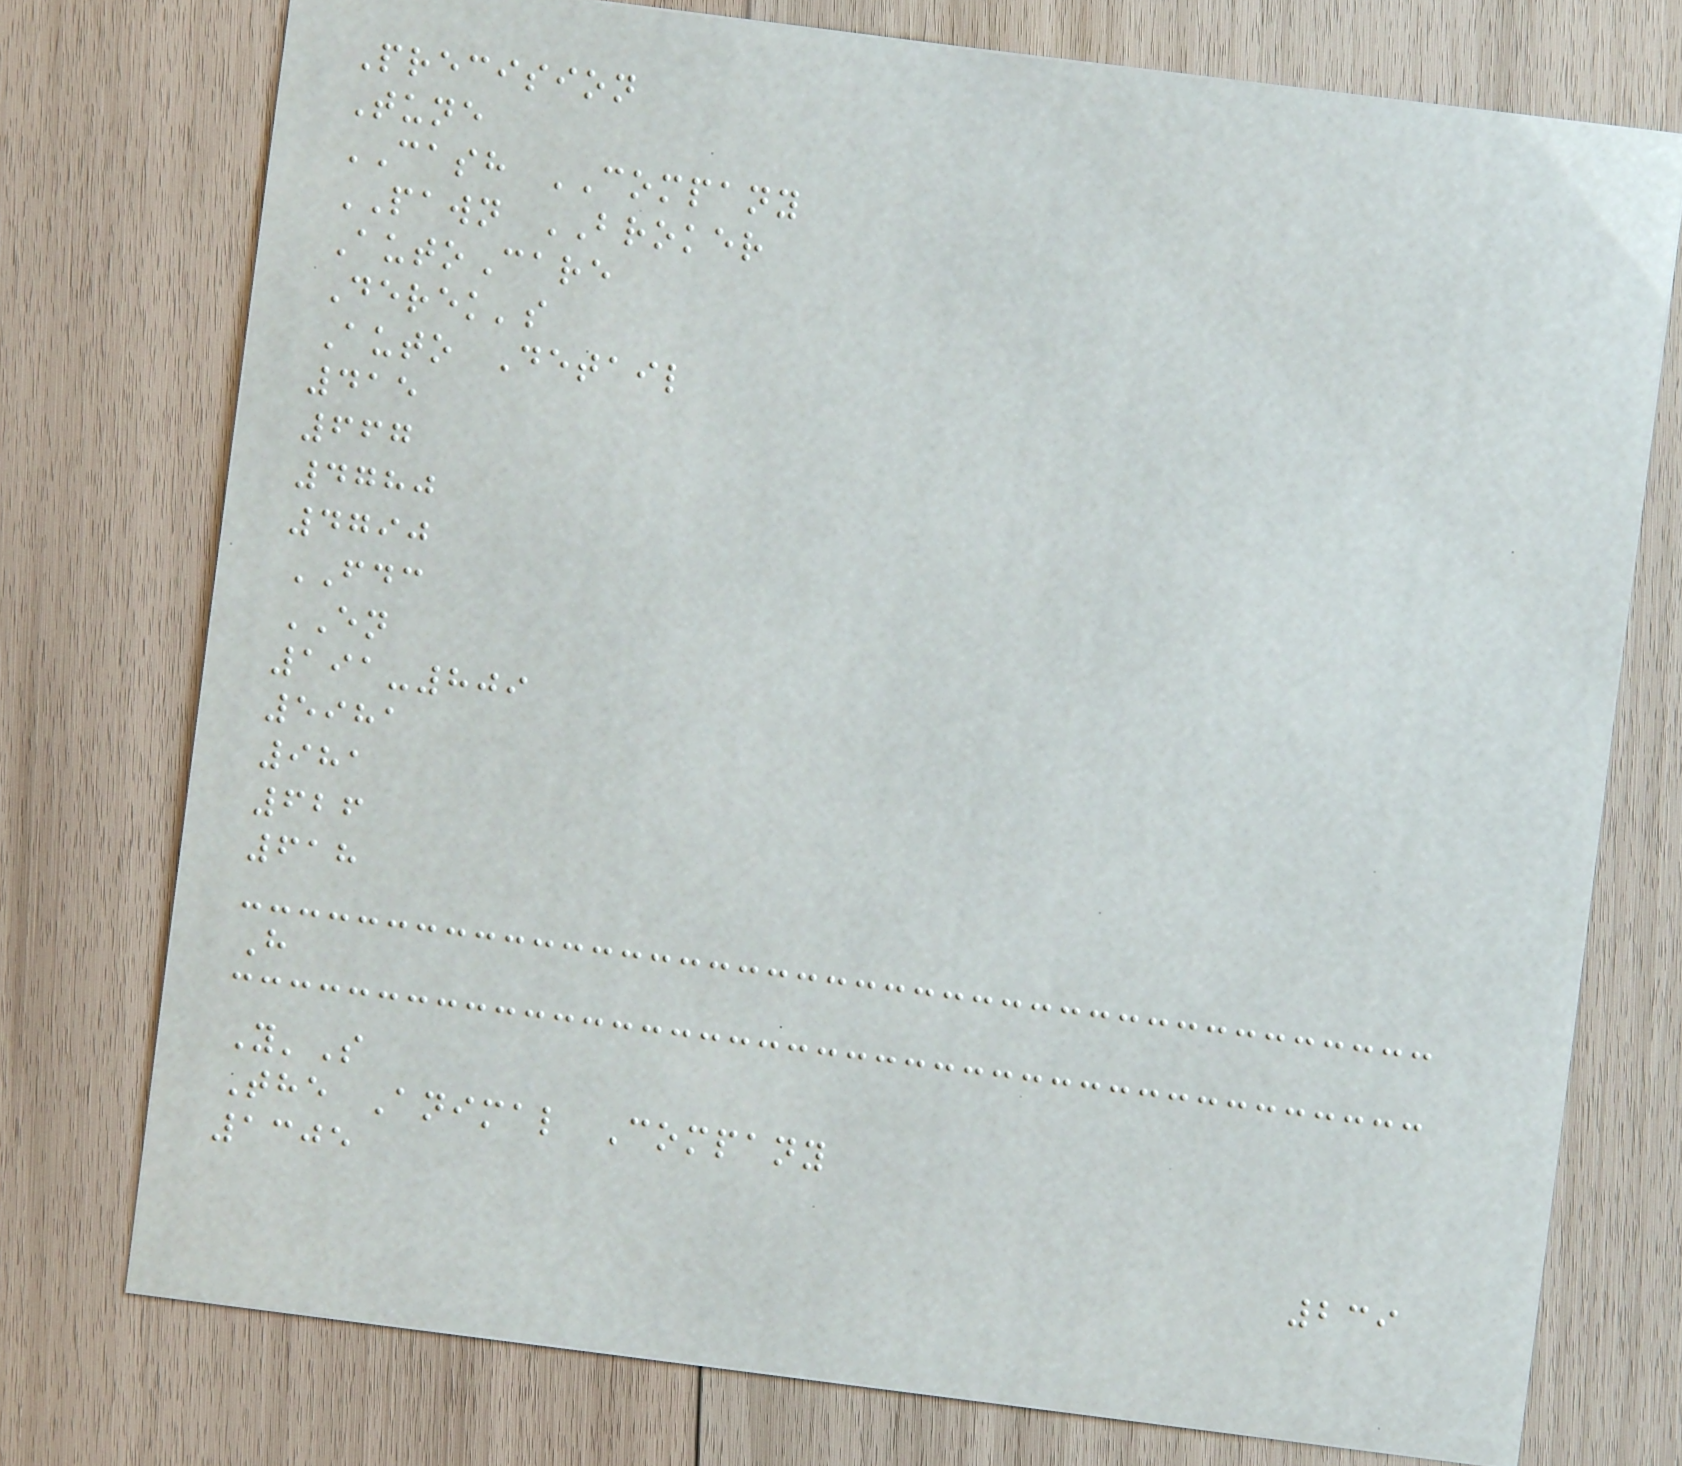Precision
Tune
CASH COMPANY
PAWN BROKER
AutoCare
Derek's
Auto Detail
415
667
4780
4790
FDC
EN
191-809
5981
981
626
618
H
Y'S
The Animal Company
1305
239
